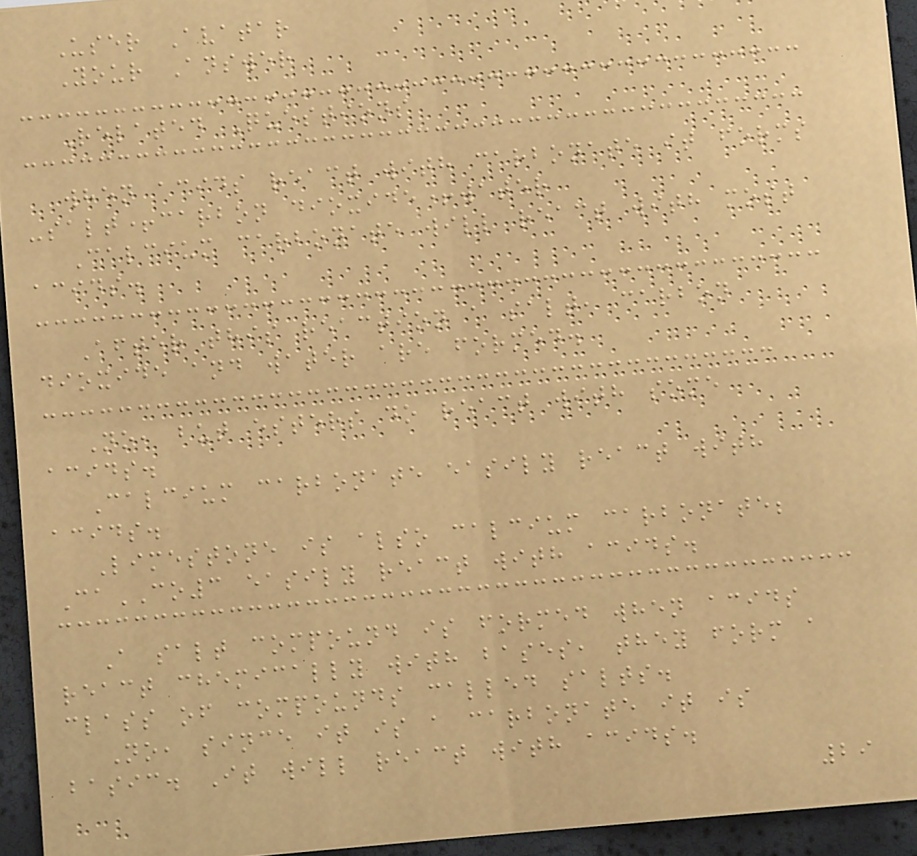User Avatar
Your Answer
Related Questions
when acids react with carbonate it forms
-salt+carbon dioxide+water
Calcium carbonate will react with most
acids.
After this reaction a salt, carbon
dioxide and water are formed.
No, but esters do react with some
acids.
Calcium carbonate easily react with
acids.
Limestone is also calcium carbonate;
CaCO3 easily react with acids.
A salt compound is formed when acids
react chemically with bases, they form a
class of compounds called salts.
No, since it is a carbonate it is
basic. It will react with acids.
29
